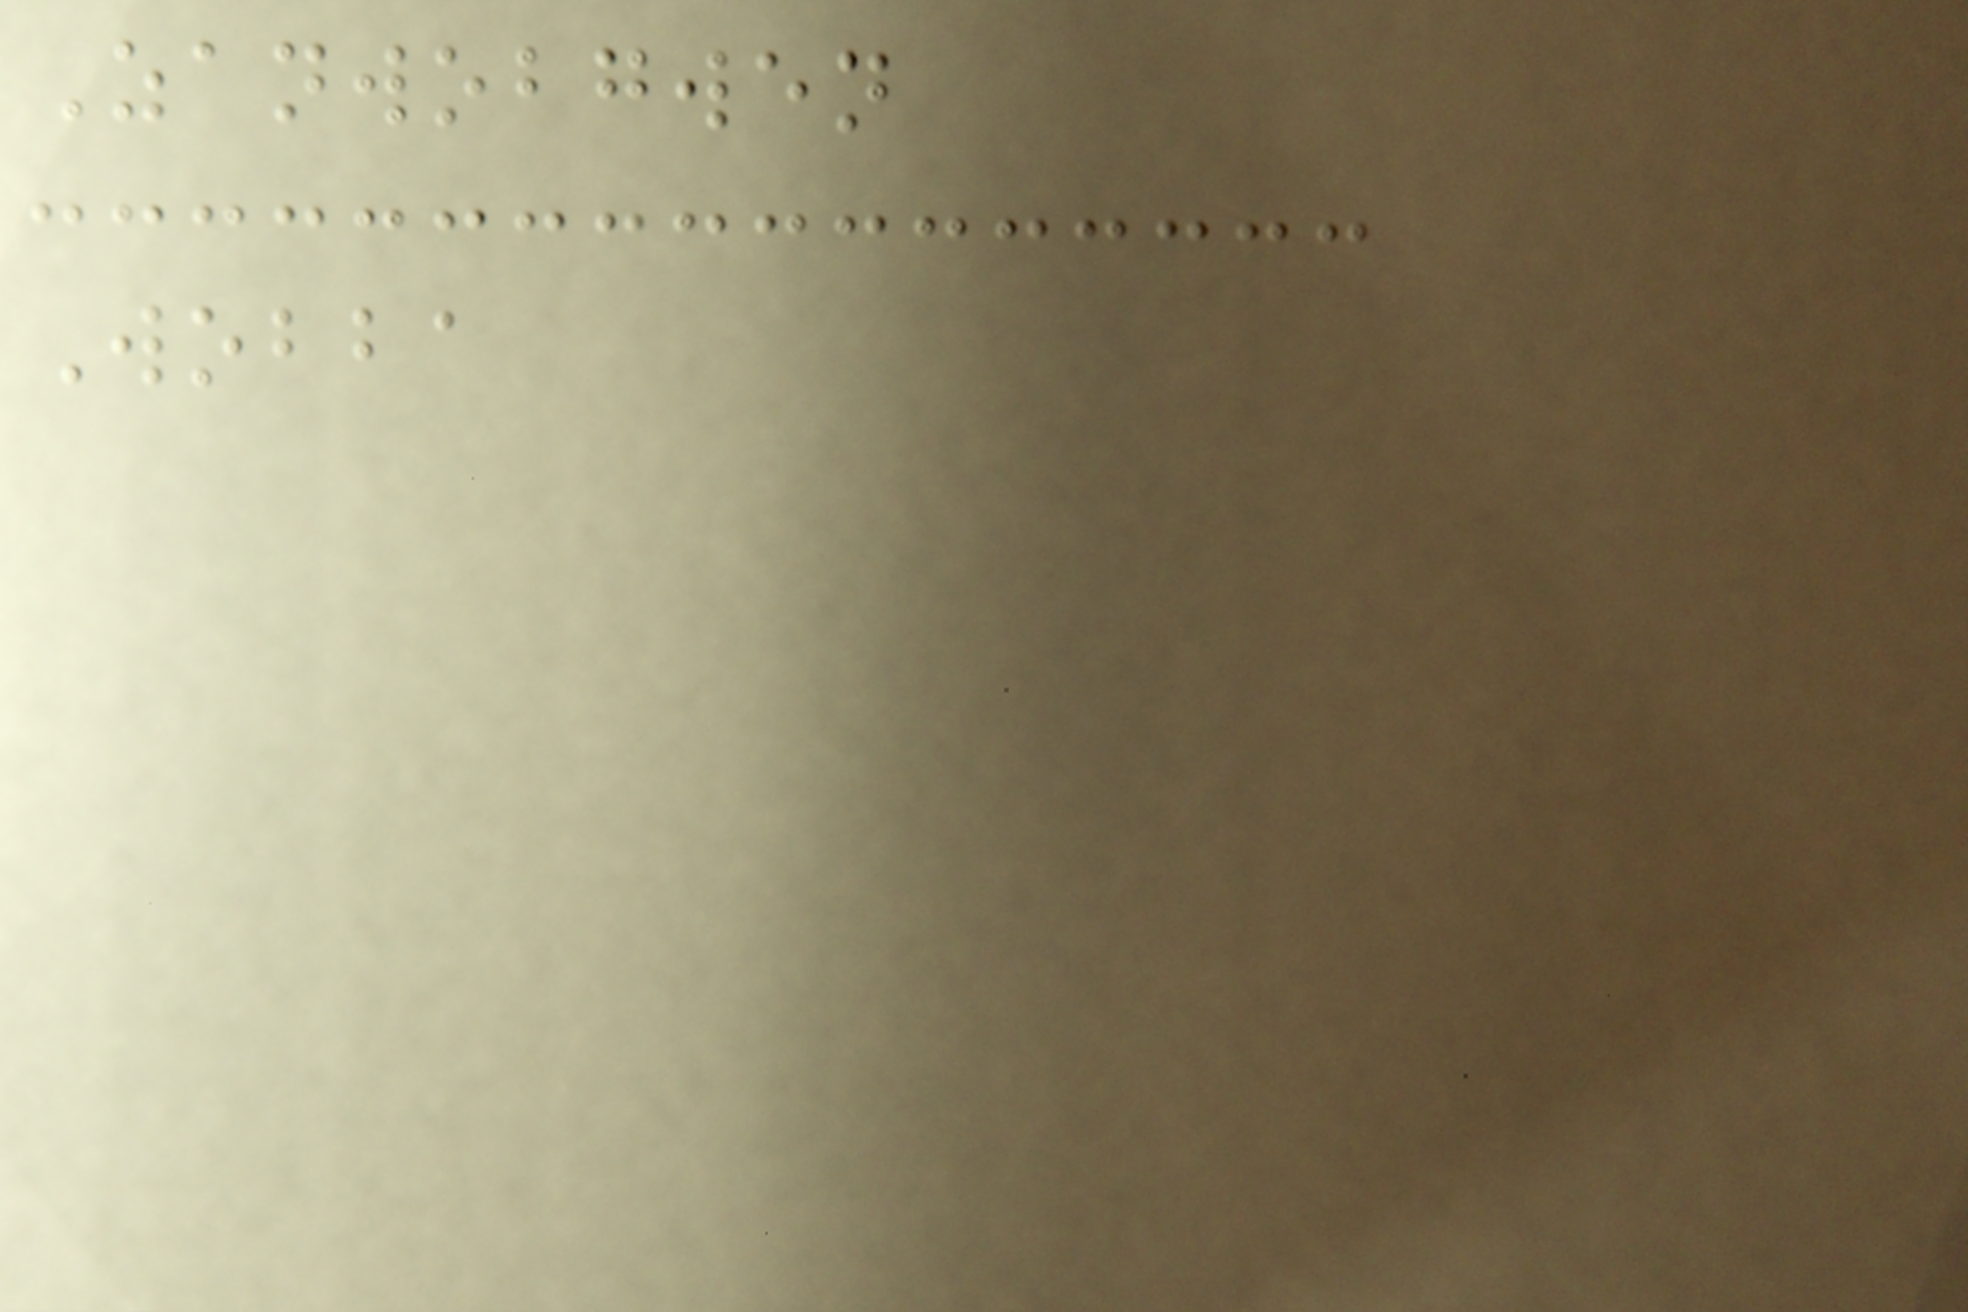Zanwobgwen
Wobba
